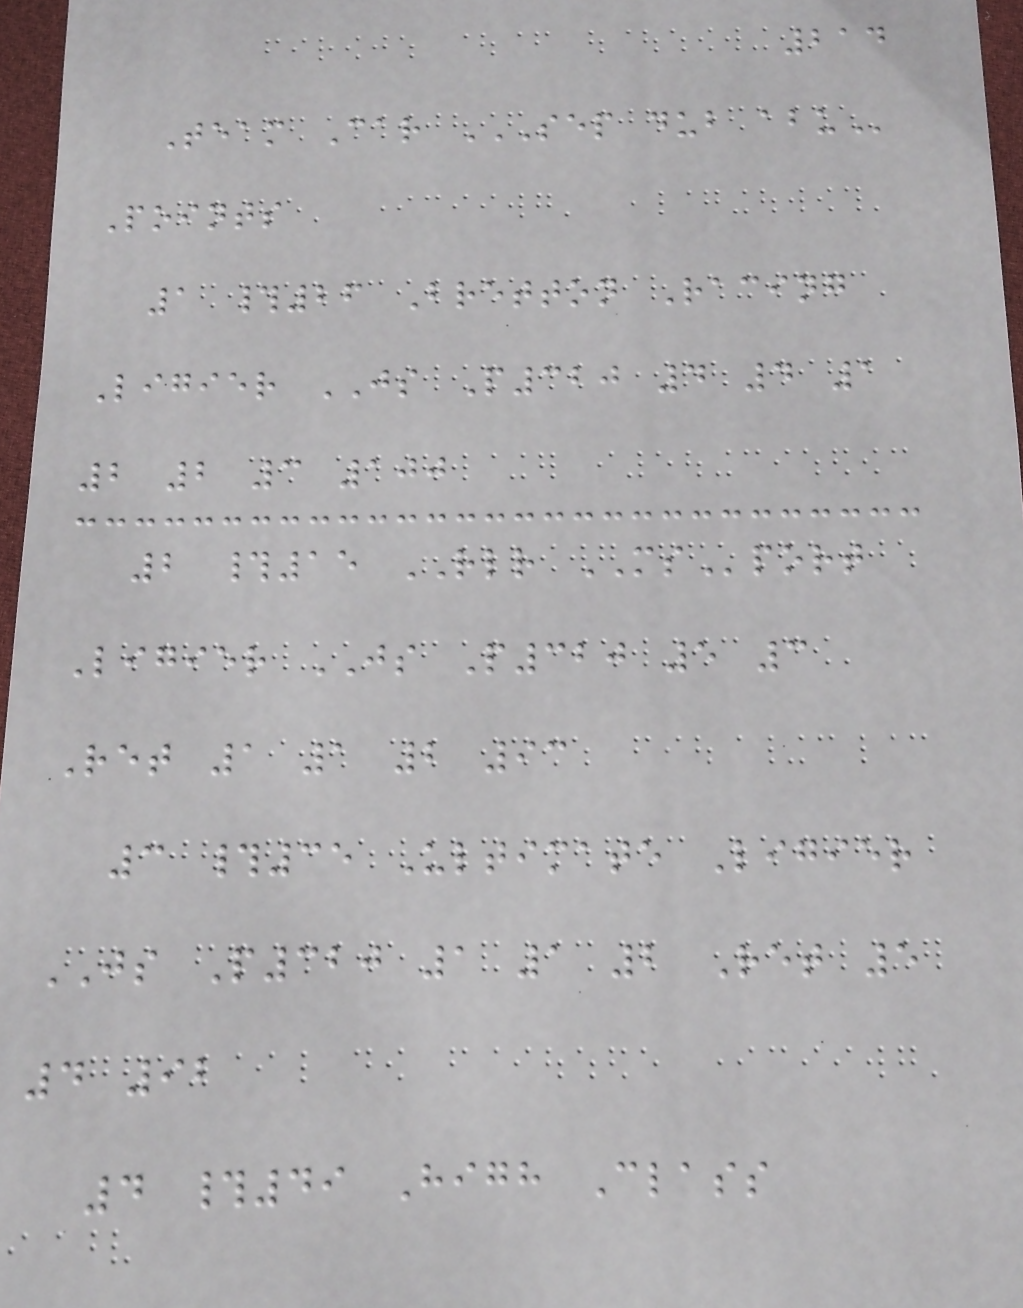214
Team Car SEP DUB ABU
Points
1 #26 Bretton Racing
Ligier JS P320 4 4 1
2 2 3 100
2 #15 RLR MSport
Ligier JS P320 5 3
Ret 1 1 2 93
3 #35 Ultimate Ligier
JS P320 1 1 2 Ret 5
4 92
4 #49 High Class
